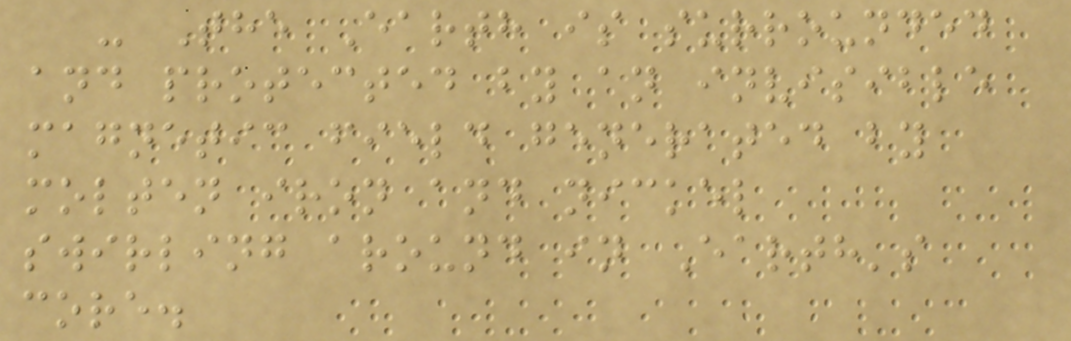- The Earth is surrounded
and protected by an invisible
magnetic field generated by
molten iron and nickel
swirling around in Earth's
core.
